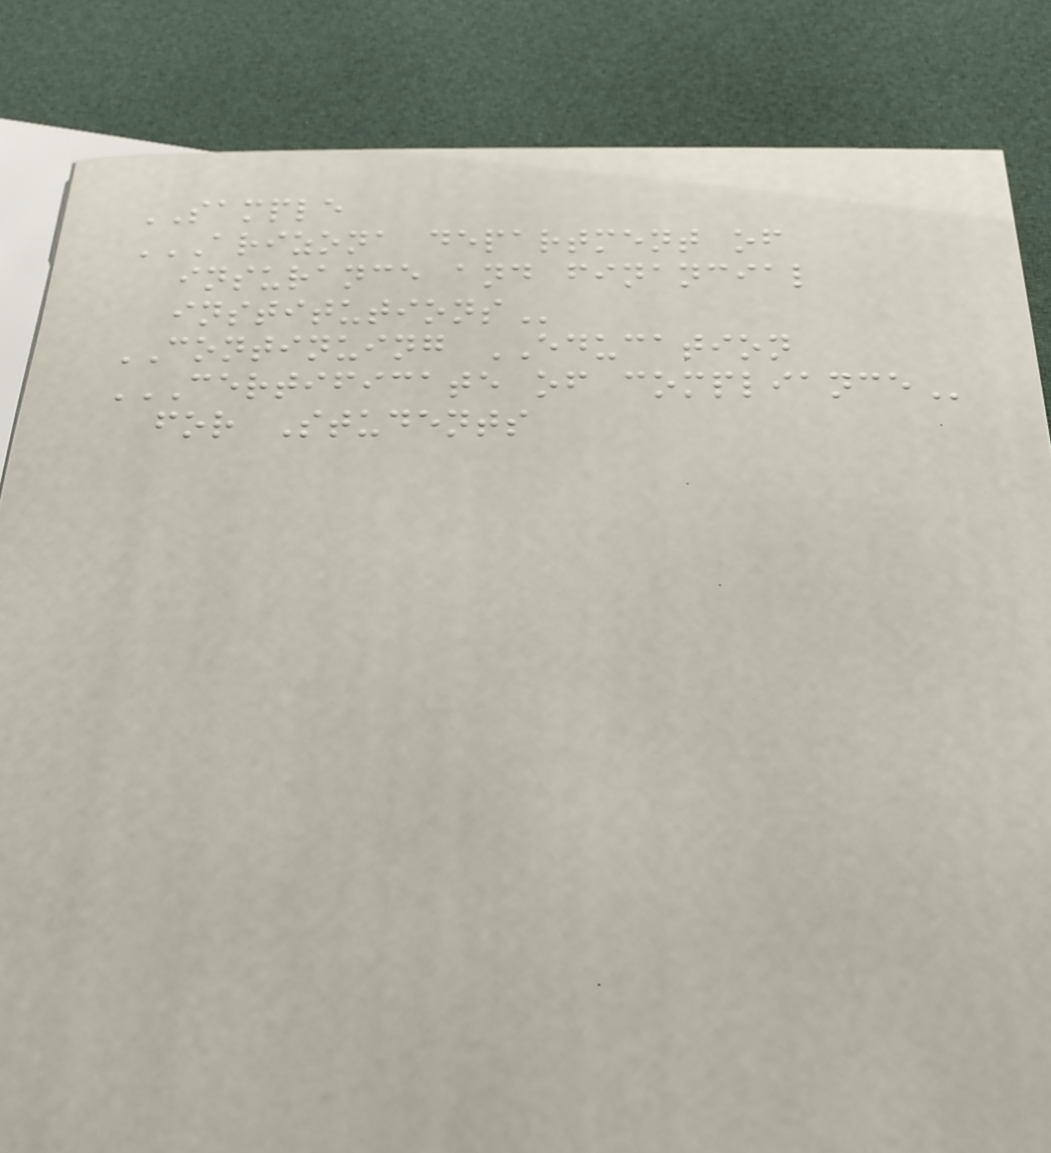SAMPLE
ARIZONA DEPARTMENT OF
INSURANCE AND FINANCIAL
INSTITUTIONS
CONTINUING EDUCATION
CERTIFICATE OF COMPLIANCE
for Students
